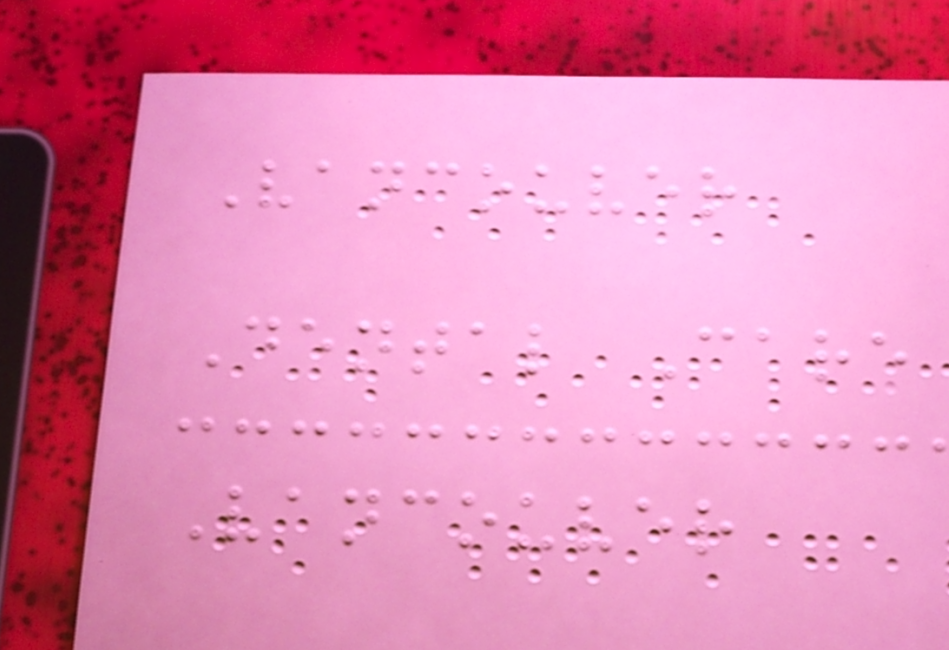Vancouver
Dental Care
Vancouver
